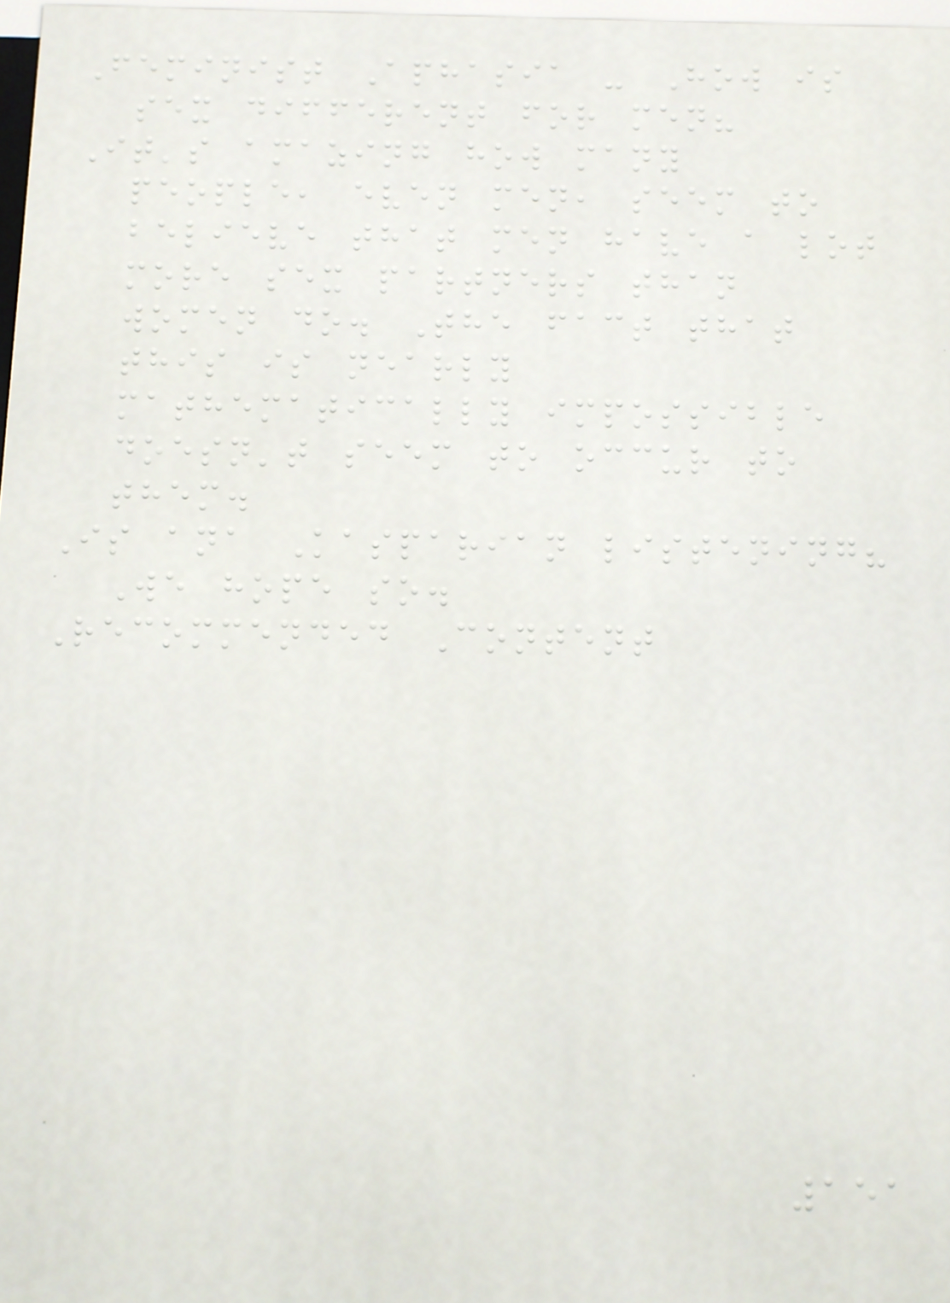Feminist Aphasia - How is
sex different for men?
It's amazing how many
people, even men, seem to
believe that men have a lot
more sex partners than
women do. The fact that
this is nearly
mathematically impossible
doesn't seem to occur to
them.
Is ana Kasparian listening?
We hope so.
Recommended Content
151
